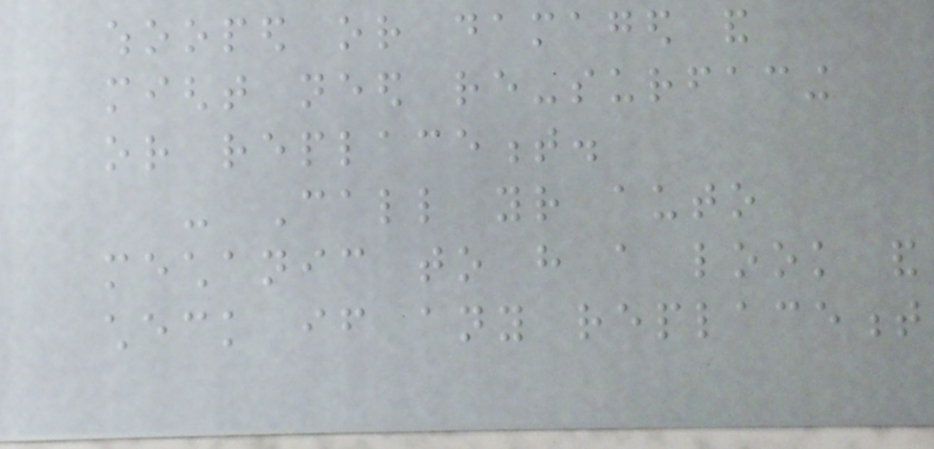whooped or damaged and
might need re-surfacing
or replacement.
- Call your auto
mechanic to have a look and
check if any replacement
